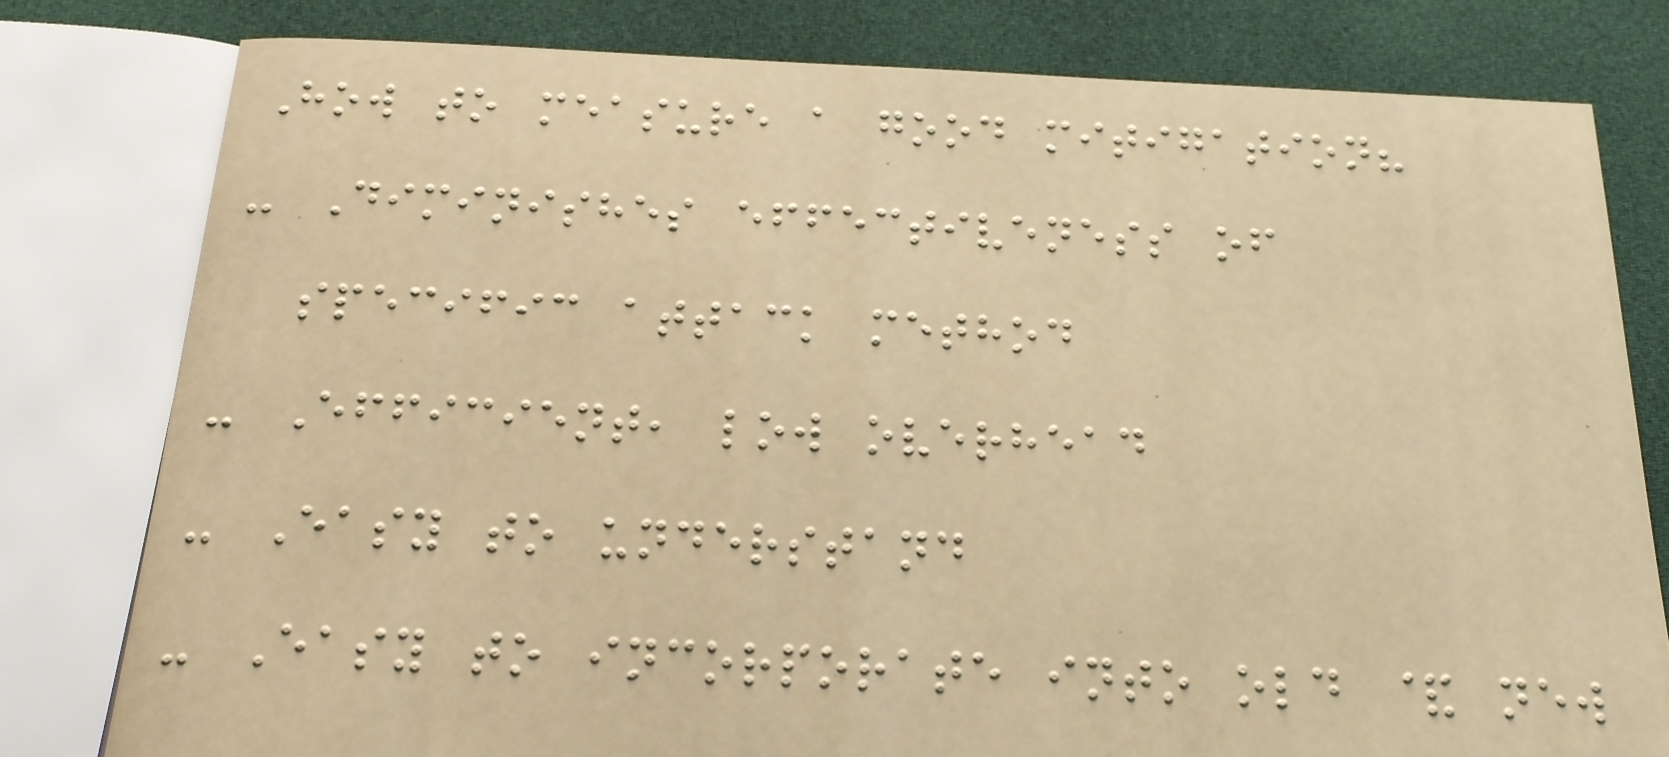How to measure a good mitigation?
- Diminishes effectiveness of
specific attack method
- Efficient, low overhead
- Easy to understand
- Easy to incorporate into old & new
